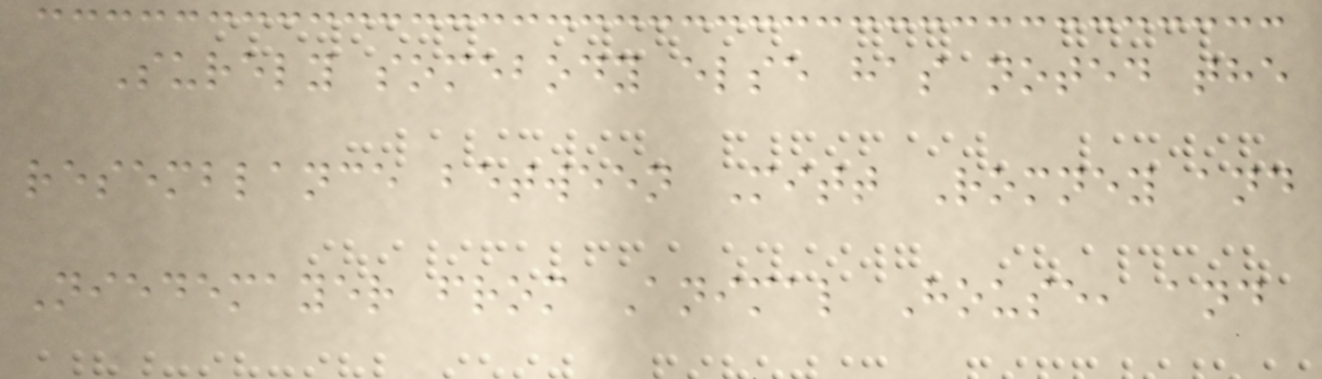Surely somebody else has noted the
resemblance between Mitt Romney and
Niedemayer from Animal House, and
